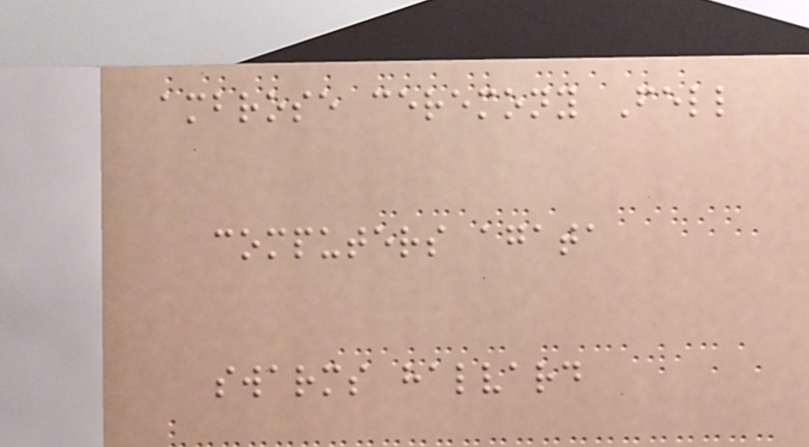ambrose ceremony Fell
computers agata
swarms halvard
